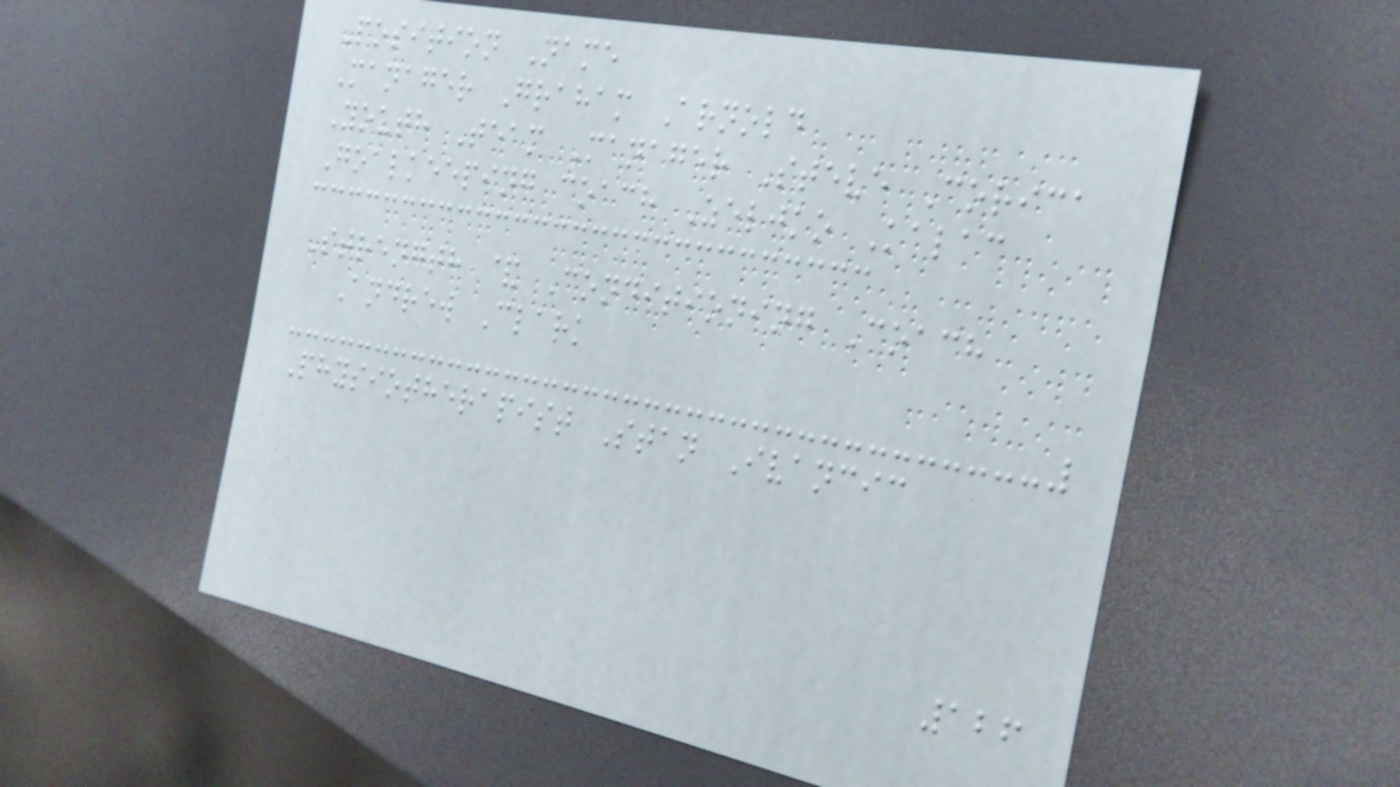Position Name
Manager Graham Arnold
Youth Team Manager Steve Corica
Goalkeeping coach Zeljko Kalac
Strength & Conditioning Coach
Andrew Clark
Physiotherapist Stan Ivancic
126
